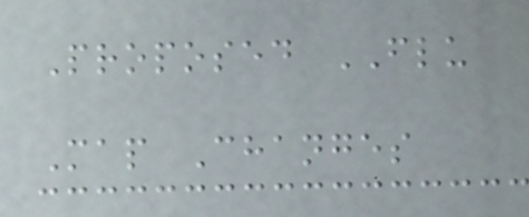Proposed FLU
Map Changes
